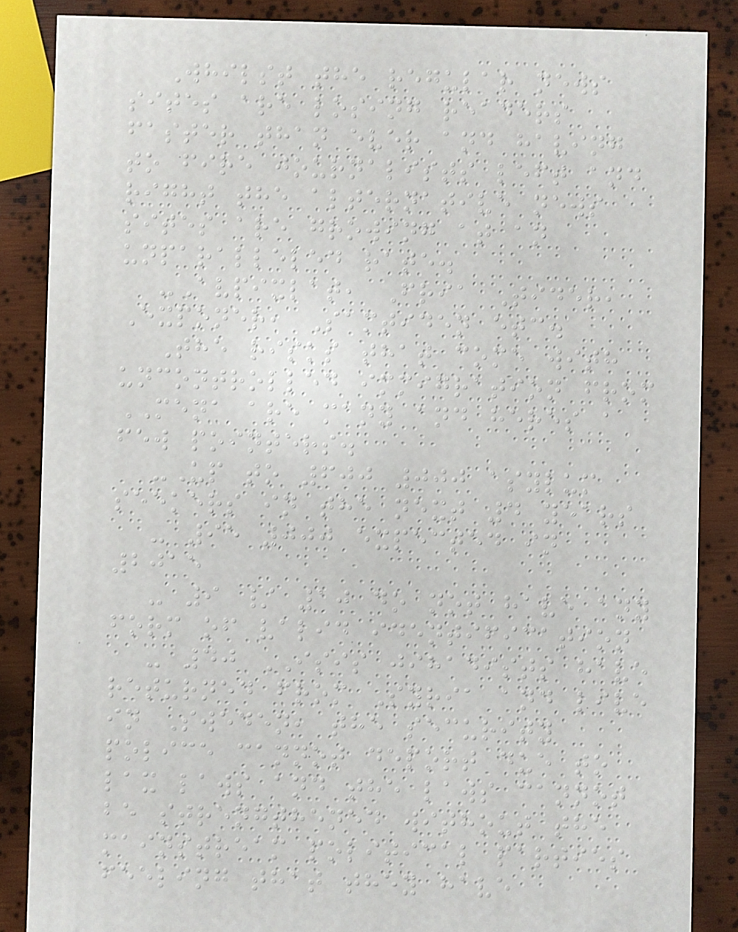Whilst the regular news
sites are losing readers
faster than ever and having
to fire journalists left and
right the alternative news
sites are growing at an
unparalleled rate.
-Avpixlat, Fria Tider,
Exponer, Samtiden etc.
The risks that come with
uncontrolled immigration from
MENA are many and heres a
few pointers.
-Up to 600 000 asylum
seekers in the next 4 years
- 95 000 expected in
2015
- 9 / 10 do not have any
form of valid identification
- 40 ISIS jihadists have
returned from Syria and live
in Sweden, the security
police cannot deport due to
lax laws and the laws cannot
be strengthened without the
mainstream political parties
feeling that they have
